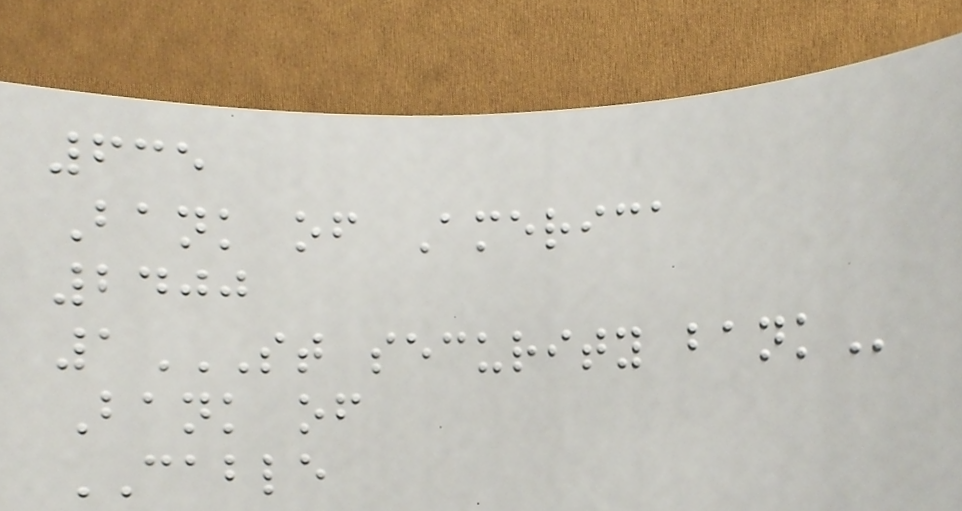635
Bank of America
2400
1ST SECURITY BANK
Bank of
CABLE
